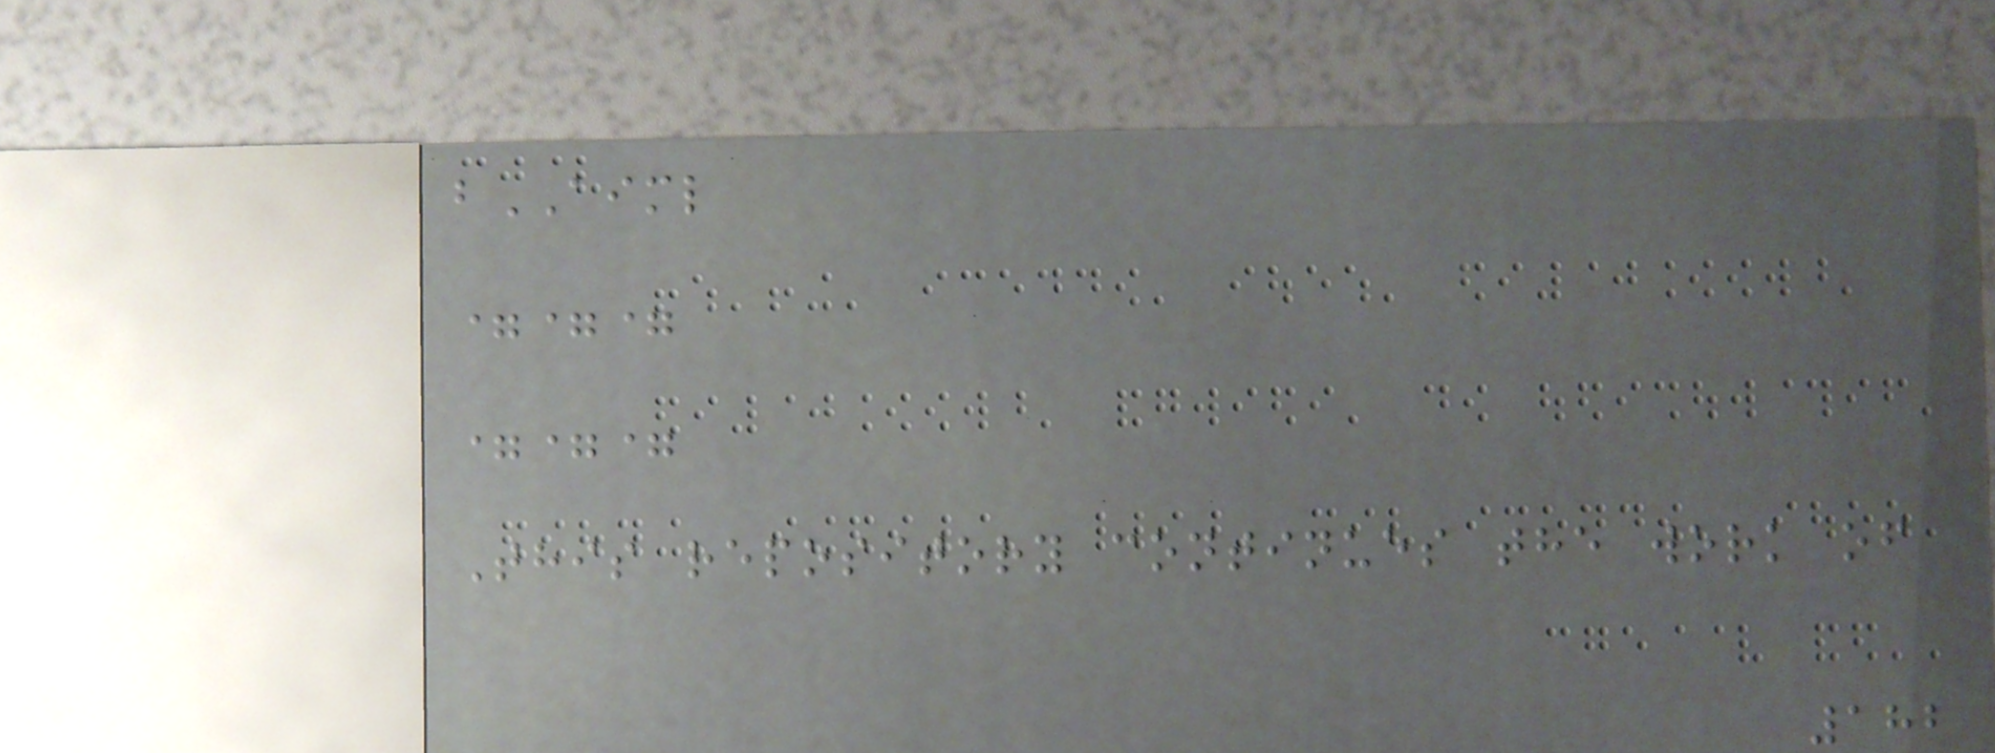bAIML
===
===
This repository continues the work of
182
